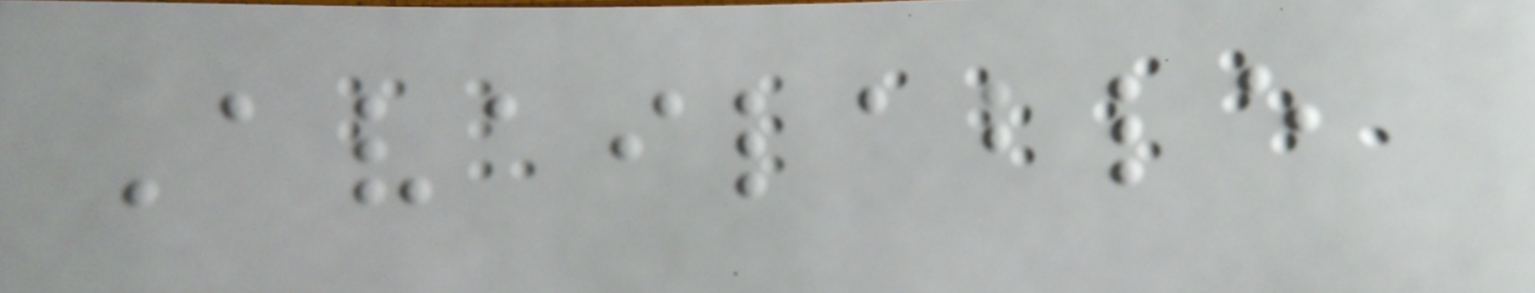Available
